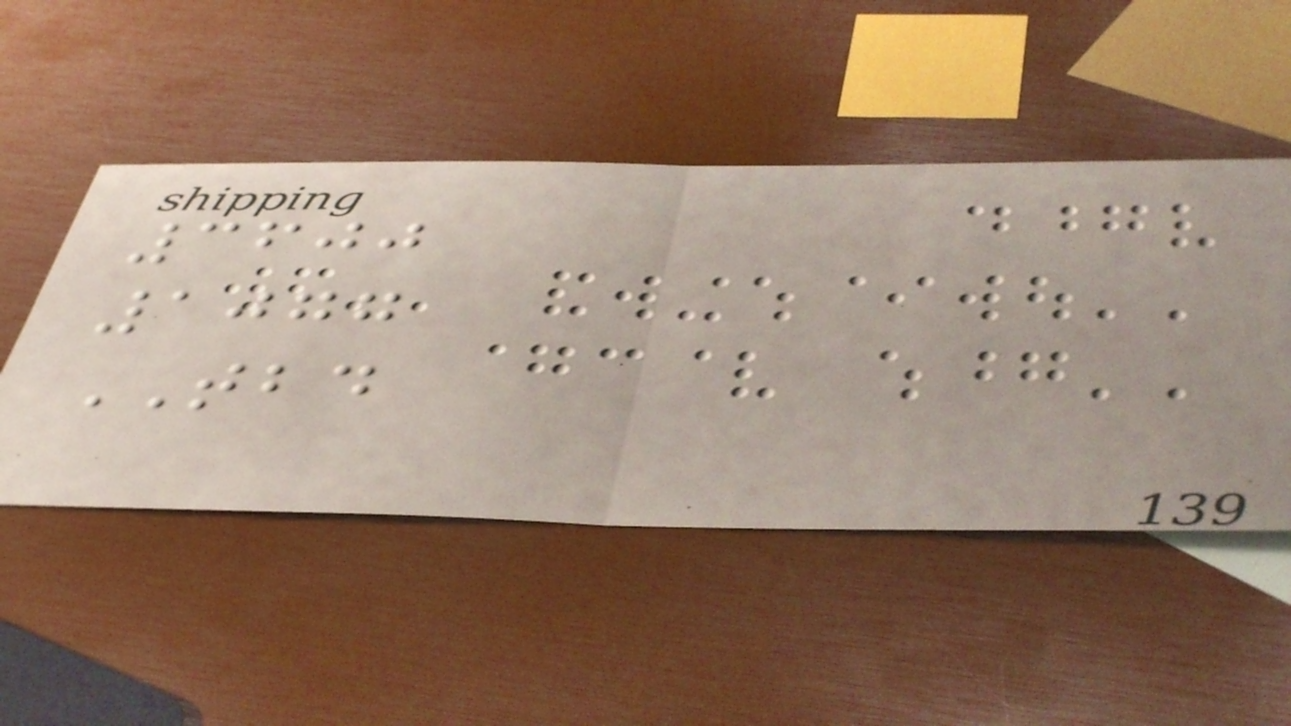3600
1077
TBD
